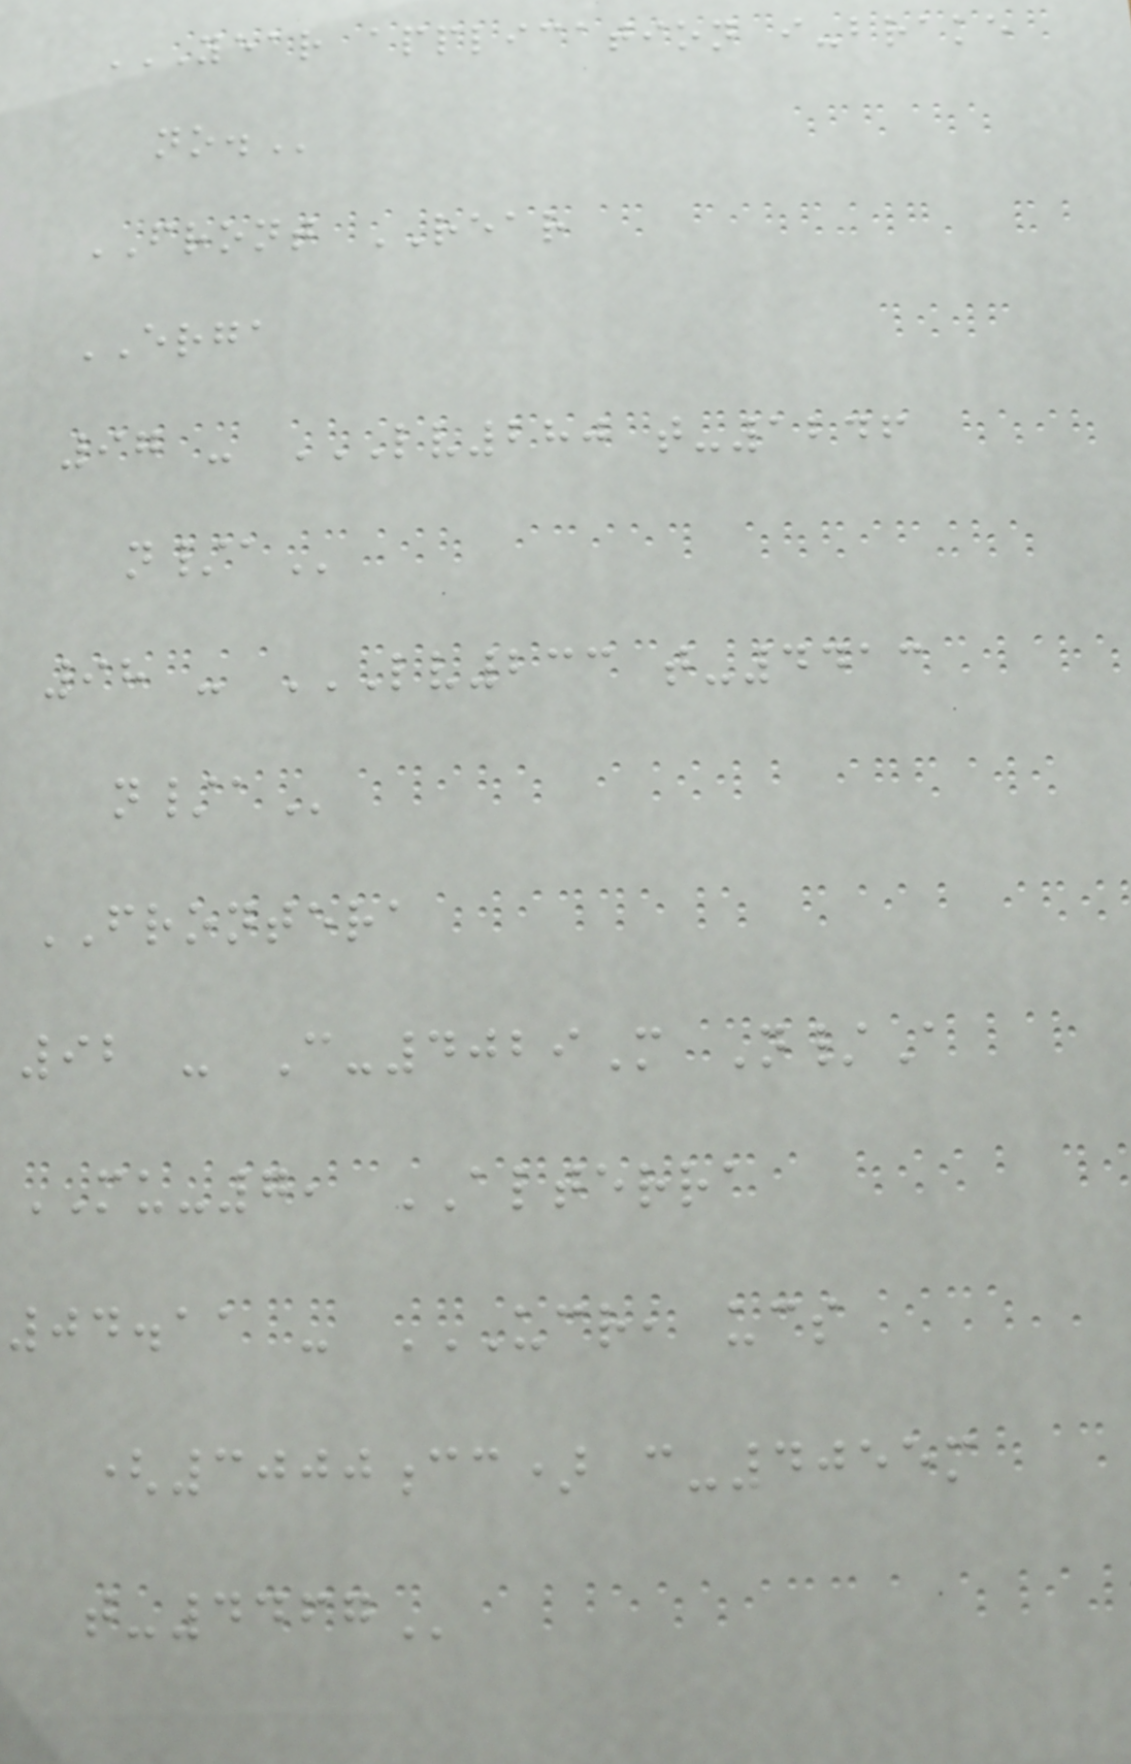YEAR APPLICATION I-BRAKE
NO.
FRONT REAR
ERGA
97 - LV280 T-1246
N/A
98 - LV233 T-4413
N/A
FRONTERA
92 - C-4029M N/A
MU-7, ALTERRA
04.11 - UCR, UCS
(3000CC) C-4055M
T-4467
